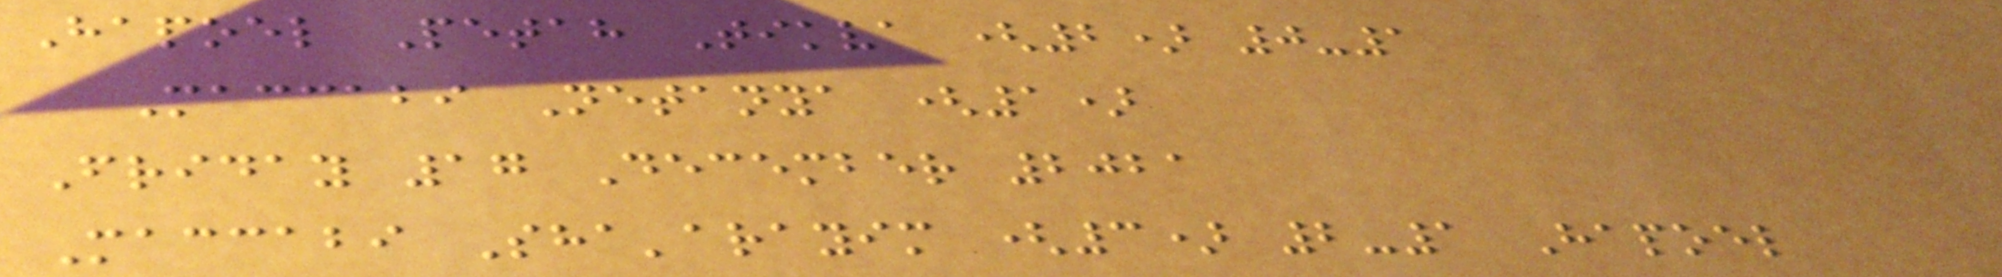Hapoel Petah Tikva (2) 0-1
Maccabi Netanya (1)
Friday 17 December 2021
Maccabi Sha'arayim (3) 2-1 Hapoel
